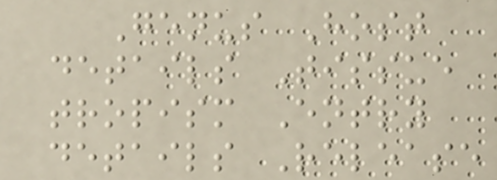Genus Host
details Tissue
tropism Entry
details Release
